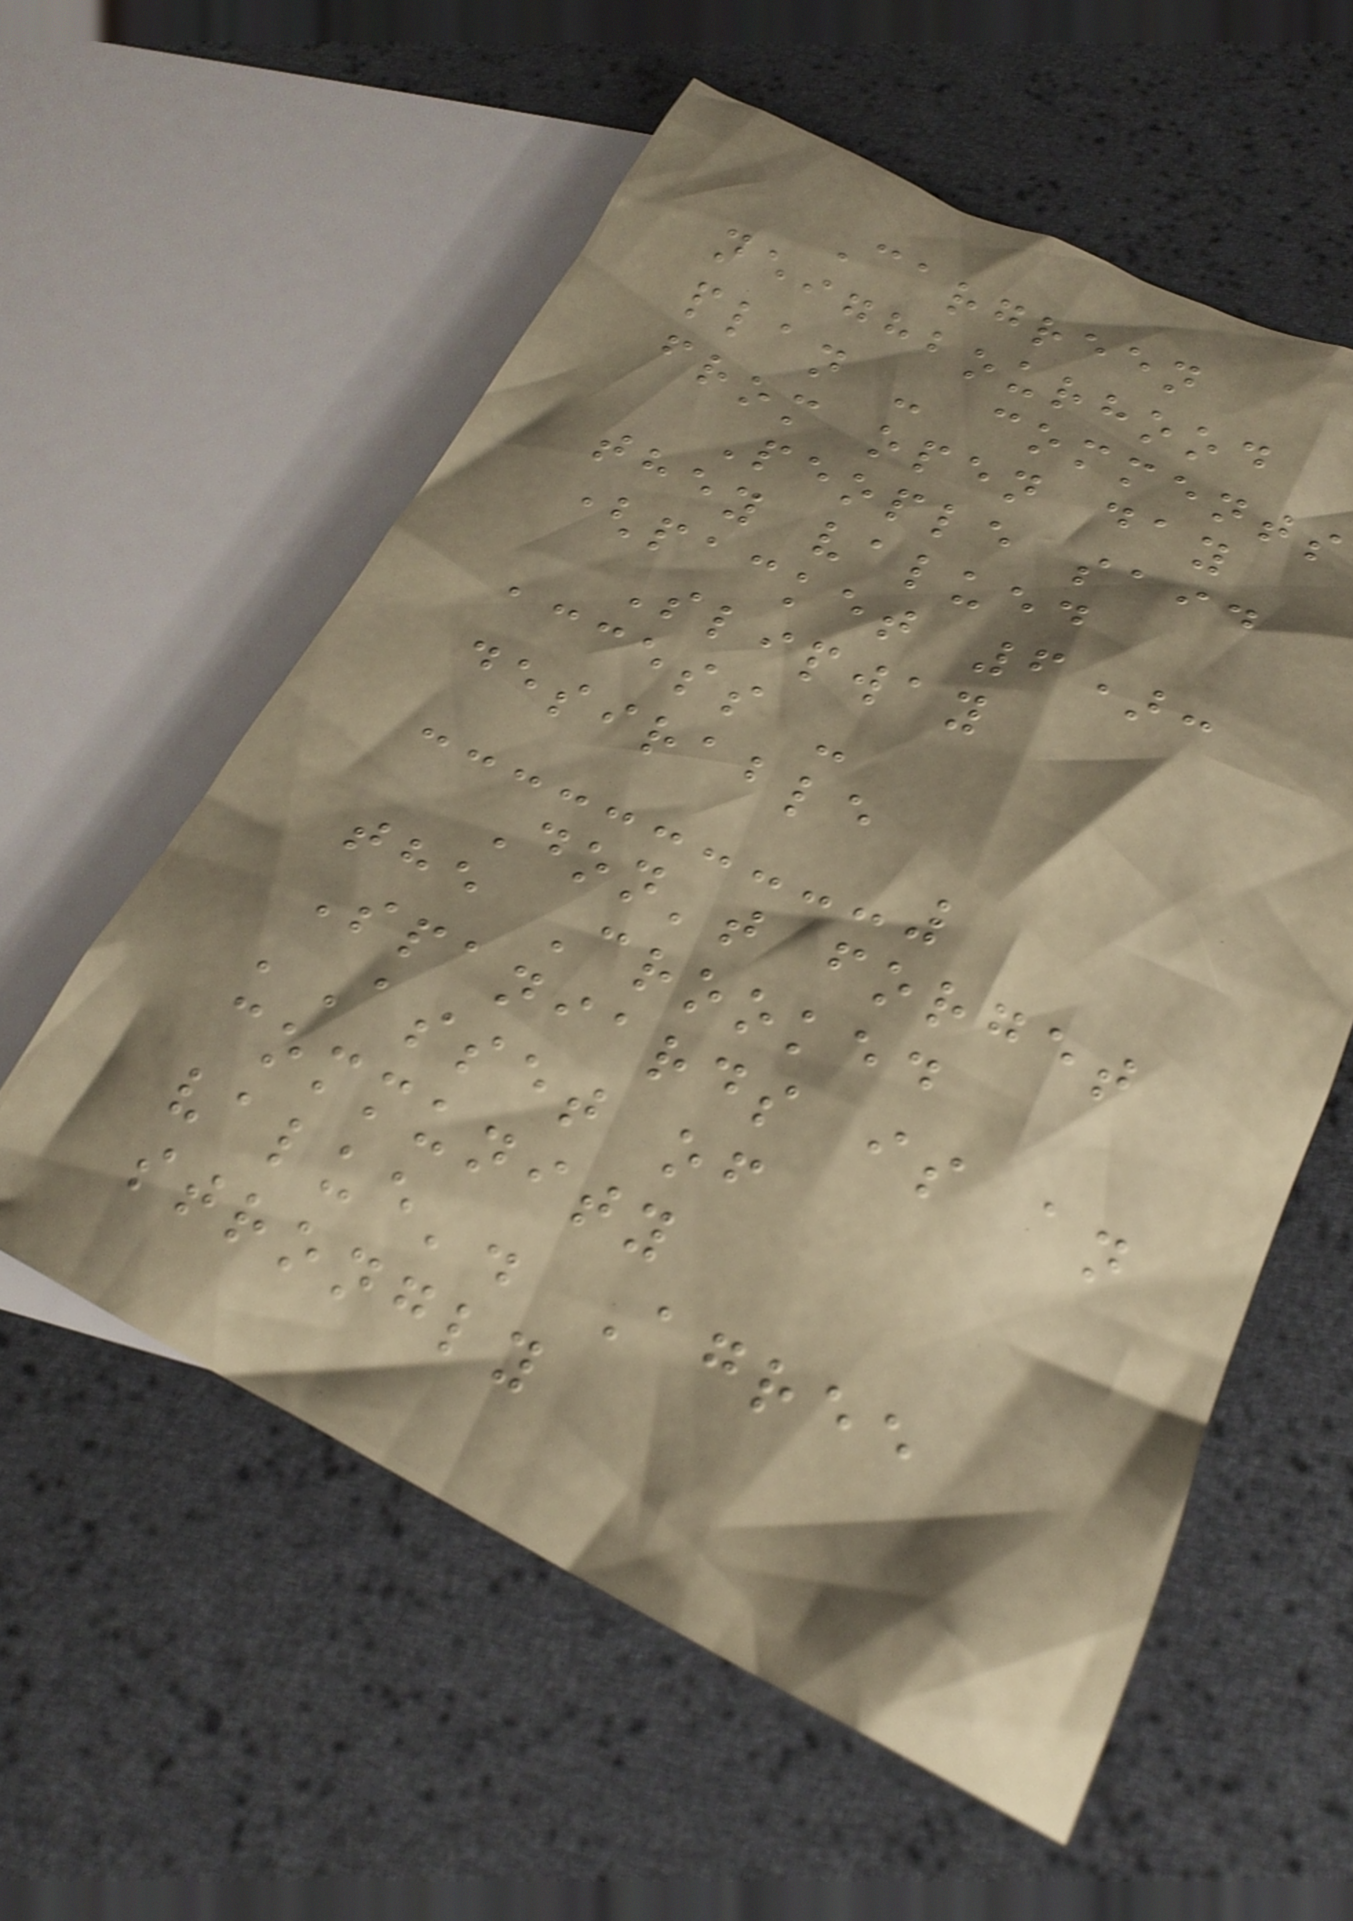Cargreen
neighbourhood
plan - comments
from open day
People said
they valued
(packet 6):
Slipway
access -
desirable
Don't forget
the Crooked
Spaniards is an
'Asset of
community
value'. Agree
strongly
